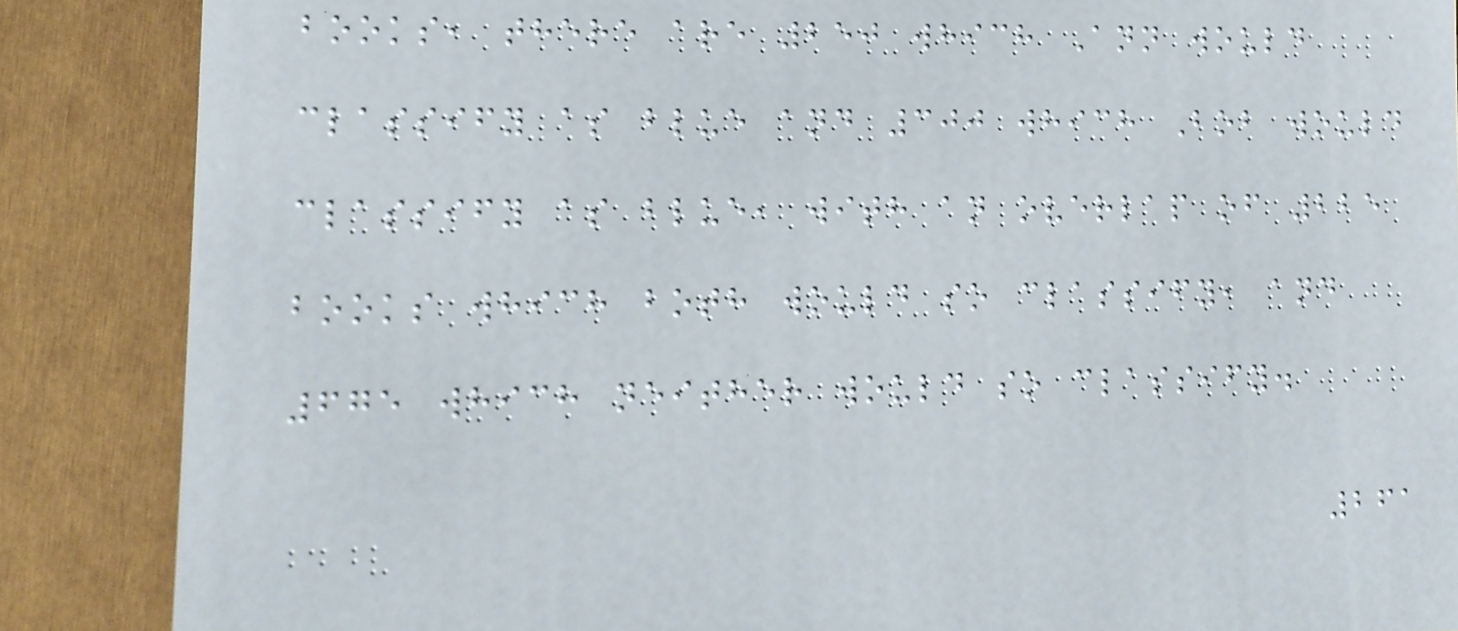books, there are 250 which Ann would
classify as blue and 300 which Bob would
classify as blue, with an overlap of 225
books which both would so classify, and
675 which neither would so classify.
261
